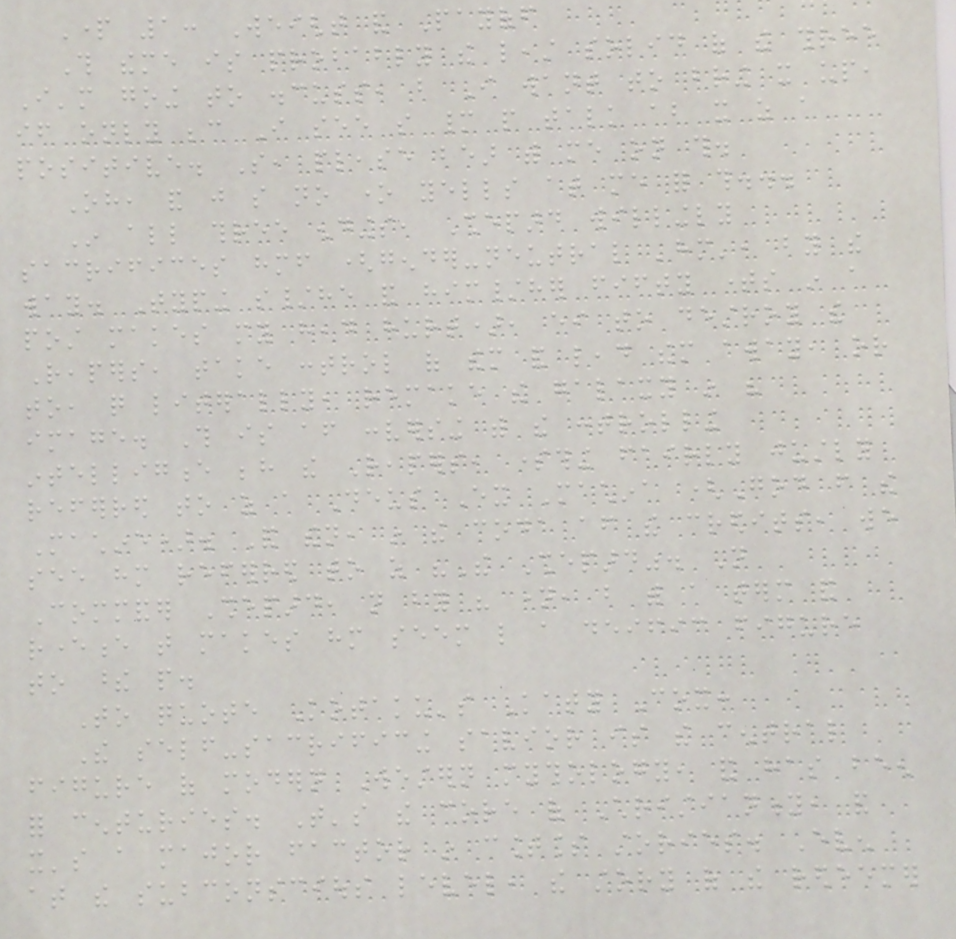Part 1: Weight and Payoff
This theme is probably the least solid of the three
I'm going to discuss, but I want to bring it up,
if only because I see so many people talk about it as a
positive. So, please bear with me on this.
Oh, and just so no one yells at me for this...
In all three endings, Shepard willingly
sacrifices himself (gender-neutral 'him', by the
way. Typing s/he and him/her fifty times in a
post makes my head hurt), either to destroy the
Reapers, take control of them and lead them away, or
to, quite literally, remake the galaxy in his
image. This is after conversing with the controlling
intelligence behind the Reapers, something fairly justly
referred to as a Deus Ex Machina (God from the
Machine). And then, in the coda after the credits, we
see him referred to as "The Shepard". Not
Commander Shepard, not by his name, but with a term and
reverence that makes him seem like a deific figure
to these people.
To quote Kotaku's Katy Cox:
The self-sacrificing savior is the central
figure of modern Western mythology, and has been
for centuries. That's the core of Christianity, and
it's a major factor in countless stories. Even
at the subconscious level, the story of the redeemer
